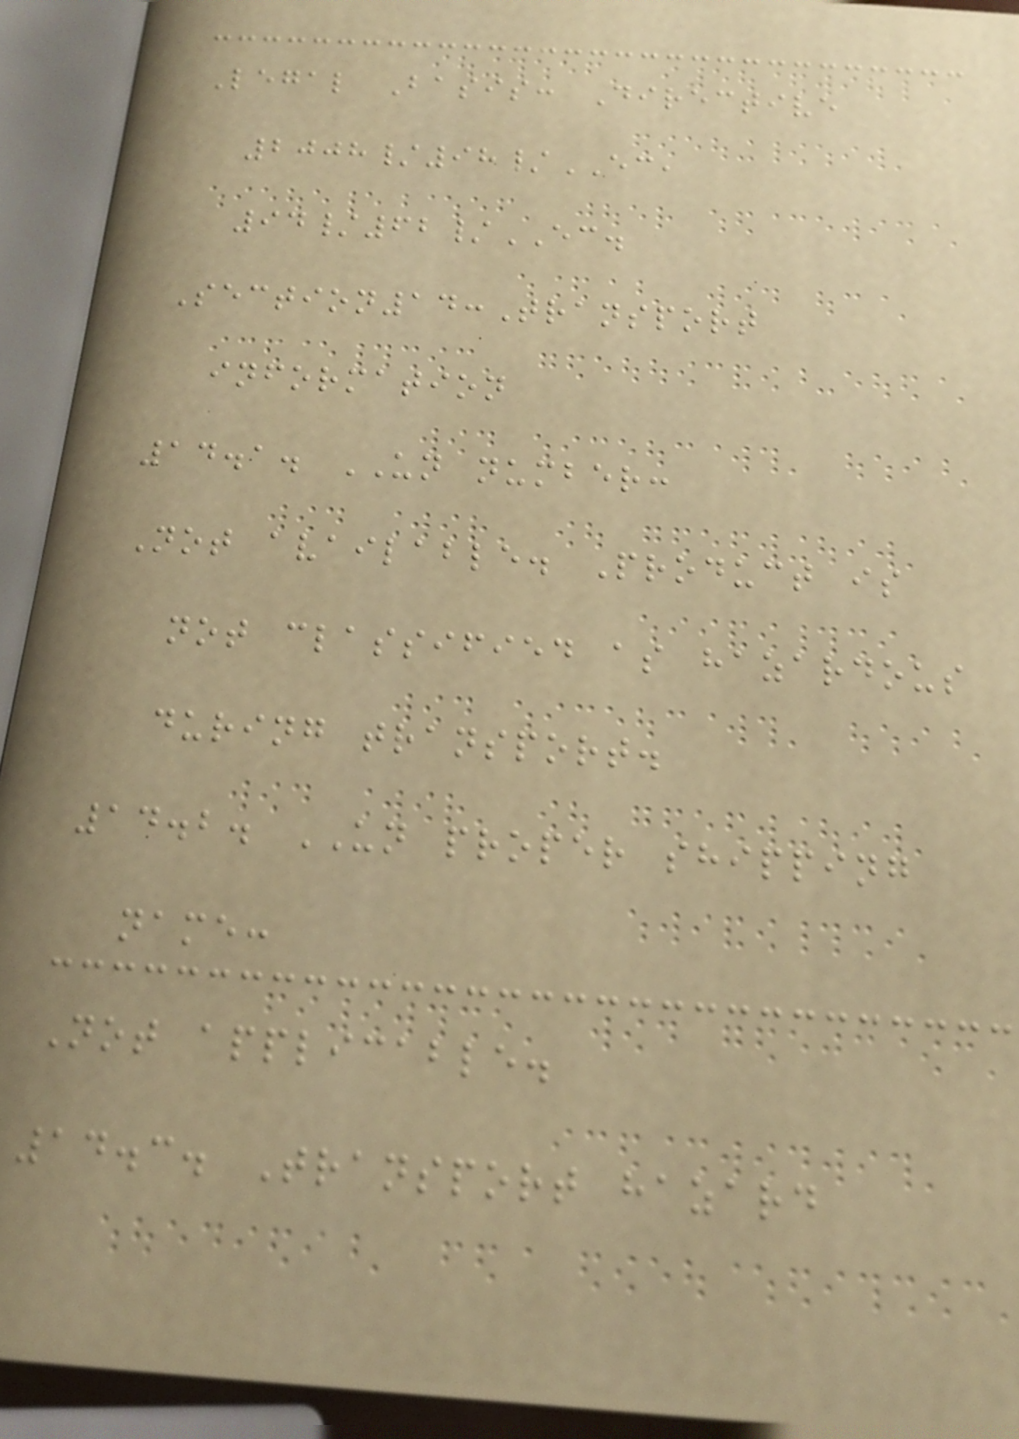Legal Basis: Directive
2008/98/EC,
94/62/EC.
Section14:Transport
information
14.1. UN number:
Not available. Product is
not classified as hazardous
during transport.
14.2. UN proper shipping
name:
Not applicable.
14.3. Transport hazard
